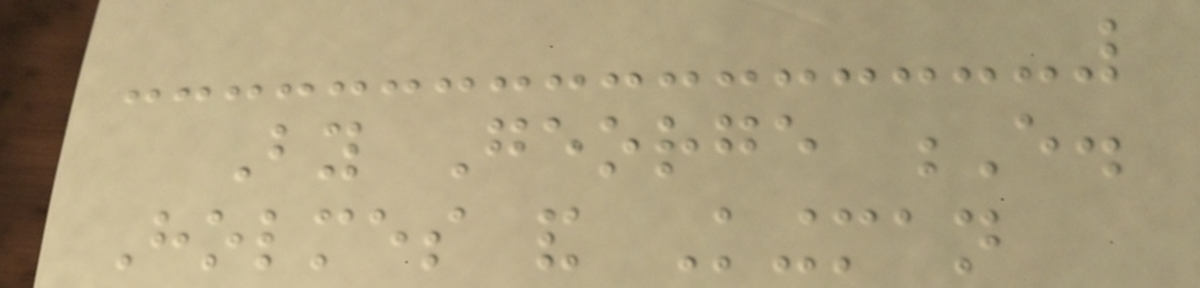By George E.
Holmes and Kingman
